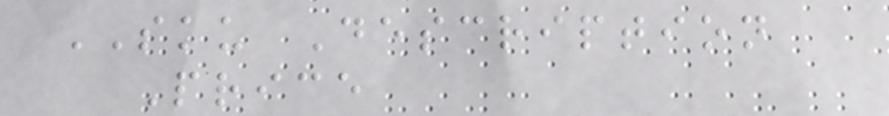SKU Description
Price
